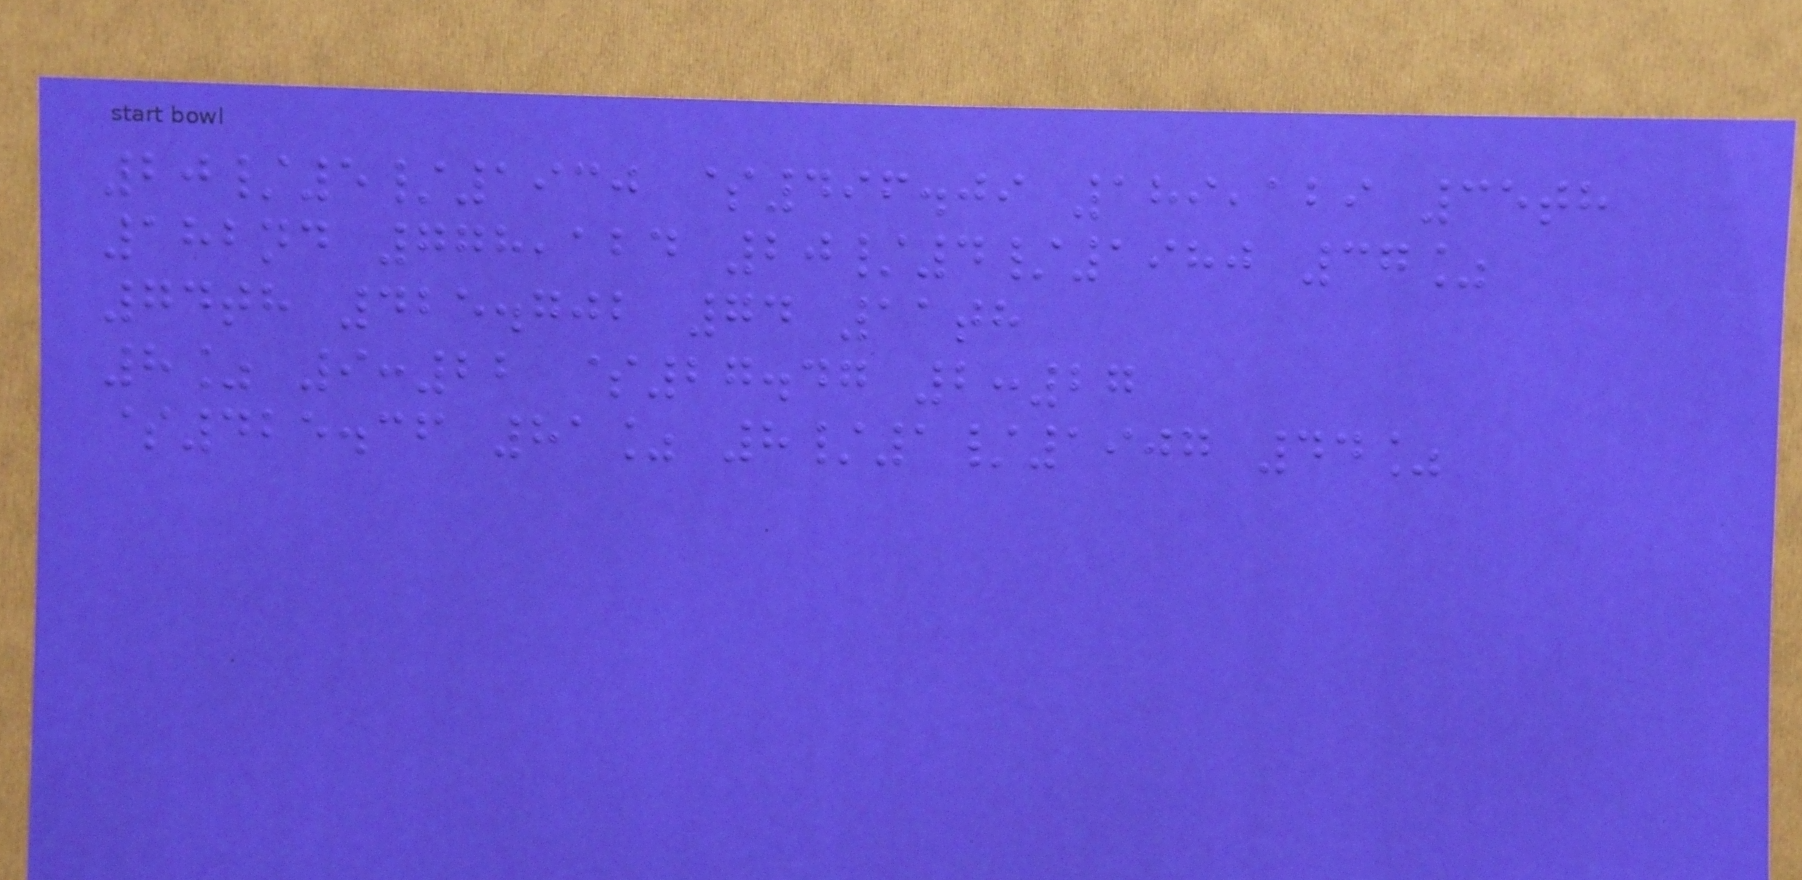20/5/1930 $496.09 189,129 35th
182nd 778,124 20/4/1980 37%
74th 425.702 74 11th
8% 9:22 $27.47 2:27
$425.36 81% 8/1/1907 44%
